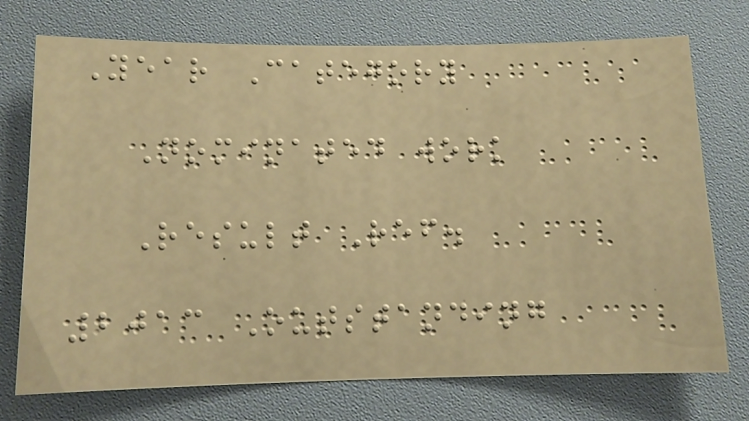Year Category
Nominated work
Result Ref.
2013 Outstanding
